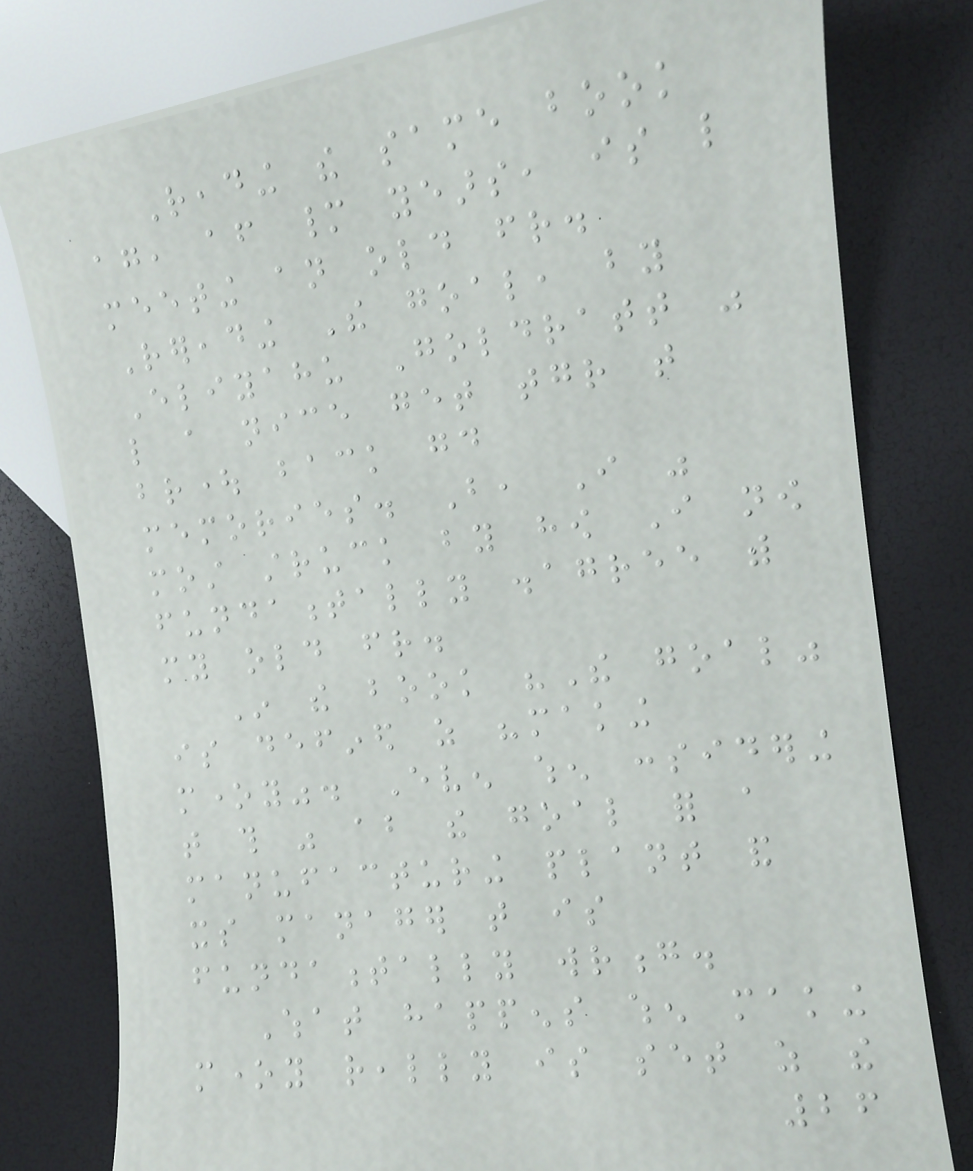Reading the same book
again, after many years, is like
meeting an old friend.
Rereading The goal, by
Eliyahu Goldratt was
like a nice get together that
brought back good
memories. But, I was
most struck by how I now
fundamentally disagree with
my old friend.
In the book "The goal"
is defined as "making
money". Even when considering
that this was about the goal for a
manufacturing plant and
its manager that is
fundamentally wrong.
What happens when making
money really is set as the
26
